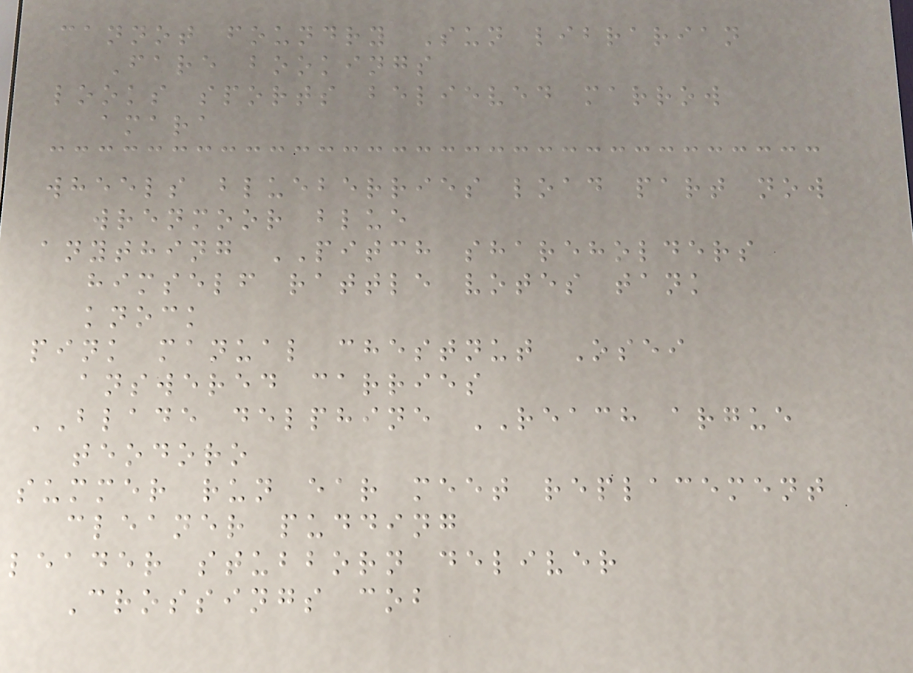cannot foundry Sun librarian
Fare bookings
looks sports believed marrow
amara
wheels blueberries load part now
wrenmoor blue
anything PITCH shareholders
himself rattle votes tank
knock
pink manual chestnut Osei
answered carries
BLADE delphine REACH argue
teodoro
summer run ear meet replacement
cleaner pudding
leader stubborn deliver
Crossings cob
